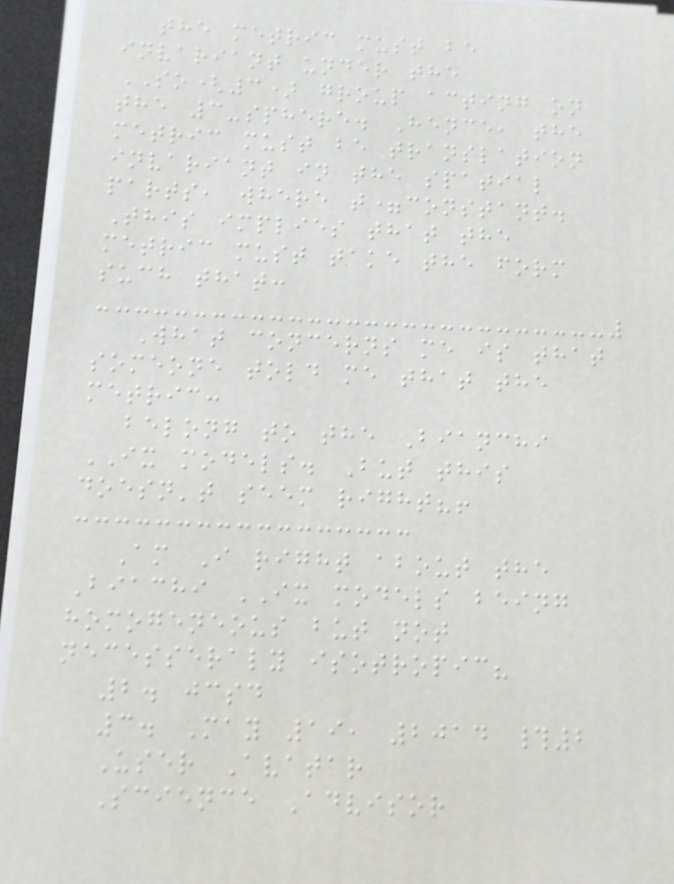the metric must be
invariant under the
SO(3) group acting on
the 3-sphere. Hence, the
metric must be translation
invariant in the spatial
parts, where t=constant.
This implies that the
metric must take the form
such that:
What concerns me is that
someone told me that the
metric:
belong to the Bianchi
IX models. But this
doesn't seem right?!
Am I right about the
Biachi IX models being
homogeneous but not
necesseraly isotropic?
2. jcsd
3. May 19, 2014 #2
User Avatar
Science Advisor
